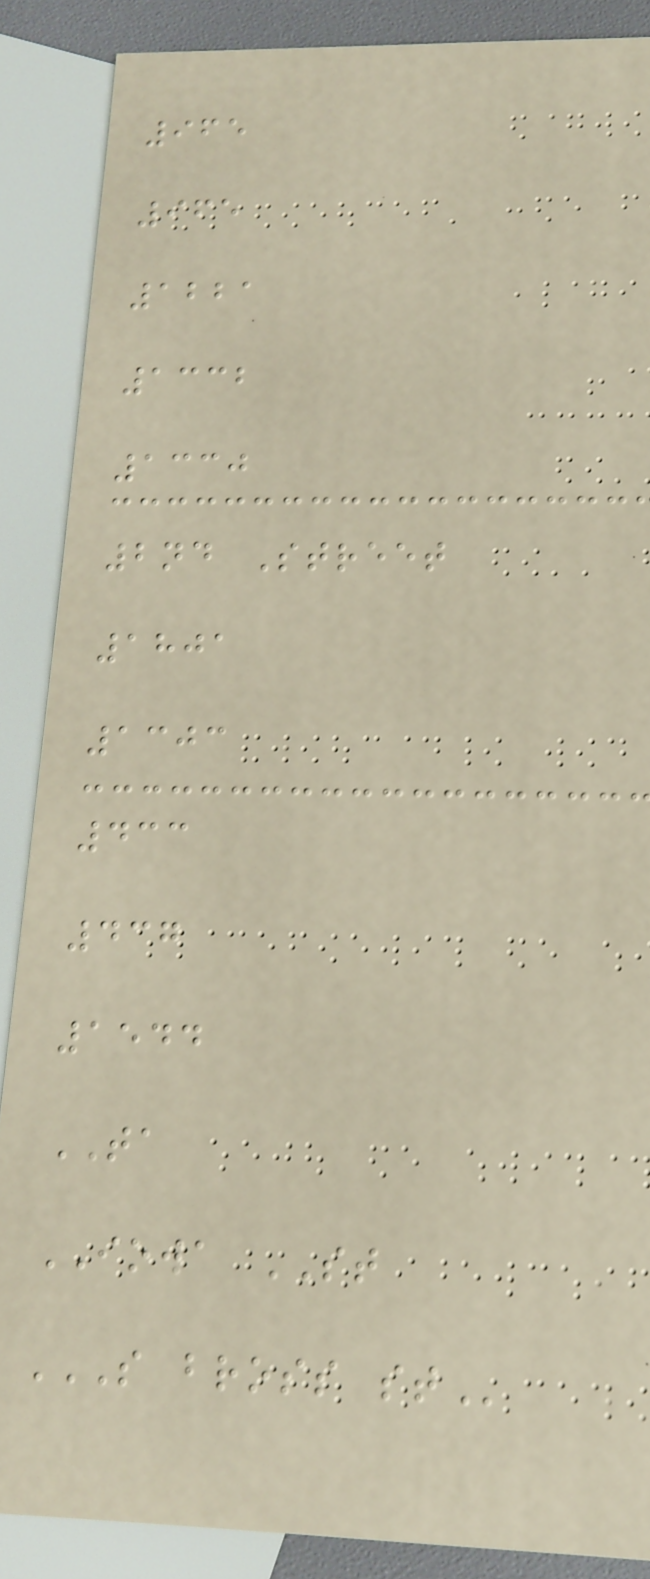965
965
1221
1332
1330
2nd Street
1801
1303
433
437
1544
TA
IOWA ST
S BROSS ST
